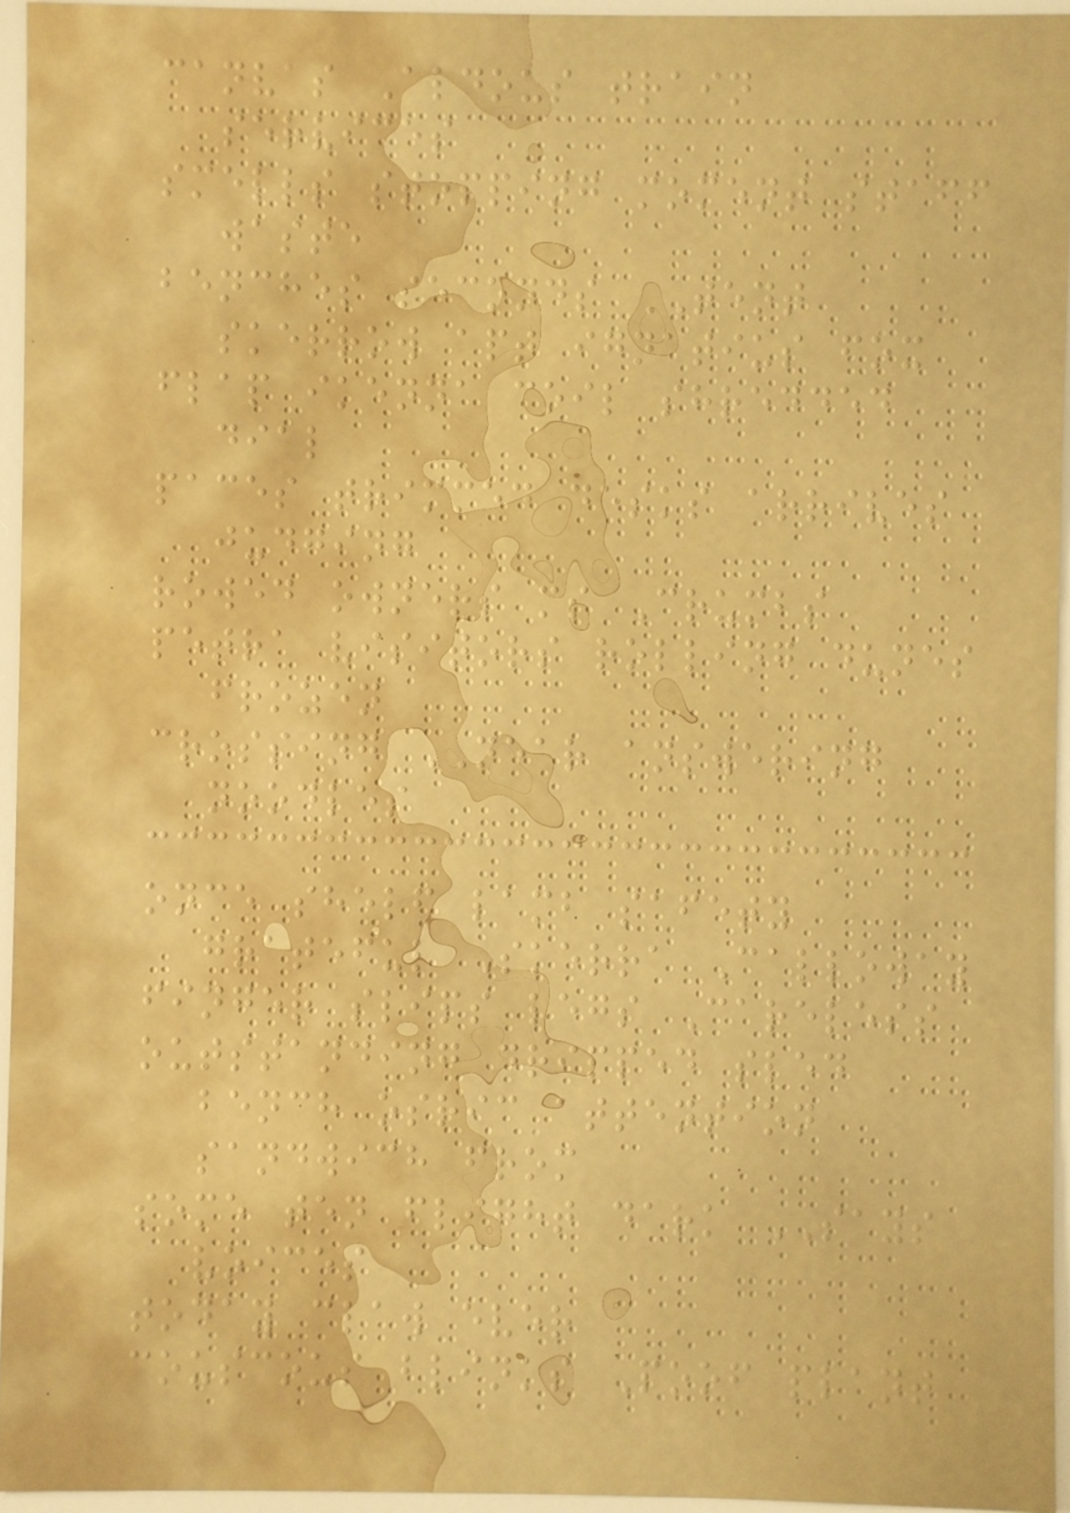canvas Aldous train
services
smells stopping moment staff
waste
benches seconds TENT
skerrow apt ignatius fox
flap ikenna coil shredded
dial
paces trimmed desks arrives
judging
rowed owners ms Crumbs
petra visitors rolling dunes
frozen
crossing NEAR answering
noodles
once shelf lamb safety
grateful Skerra Calloway
finger slips legs Careless
outstanding dripped sled
bench osric attention
sandwich from
some ten flight dark SAYS
voices
today claw ever
couscous blinks Poof plant
